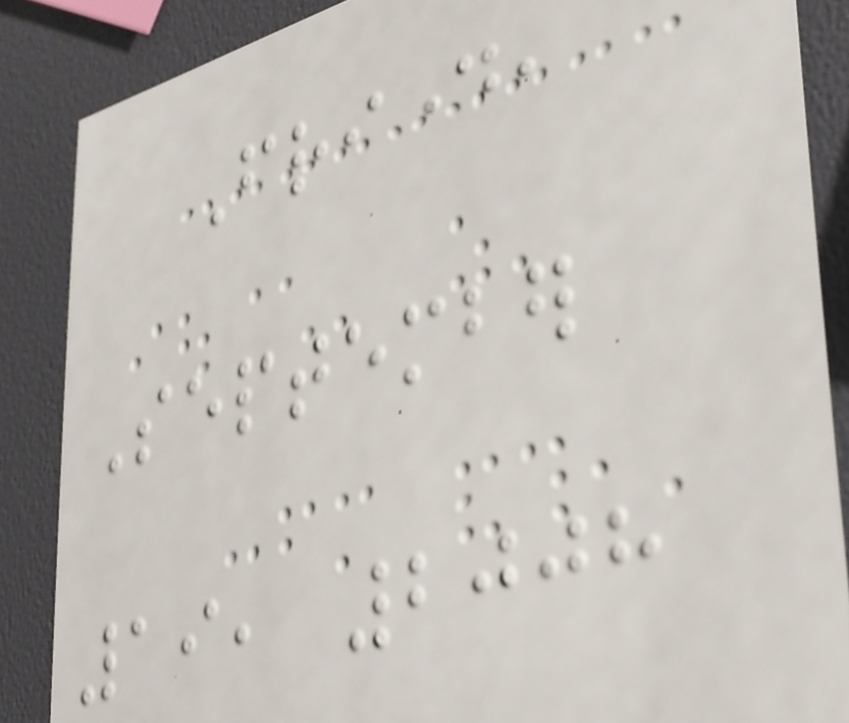Friday,
September
19, 2008
